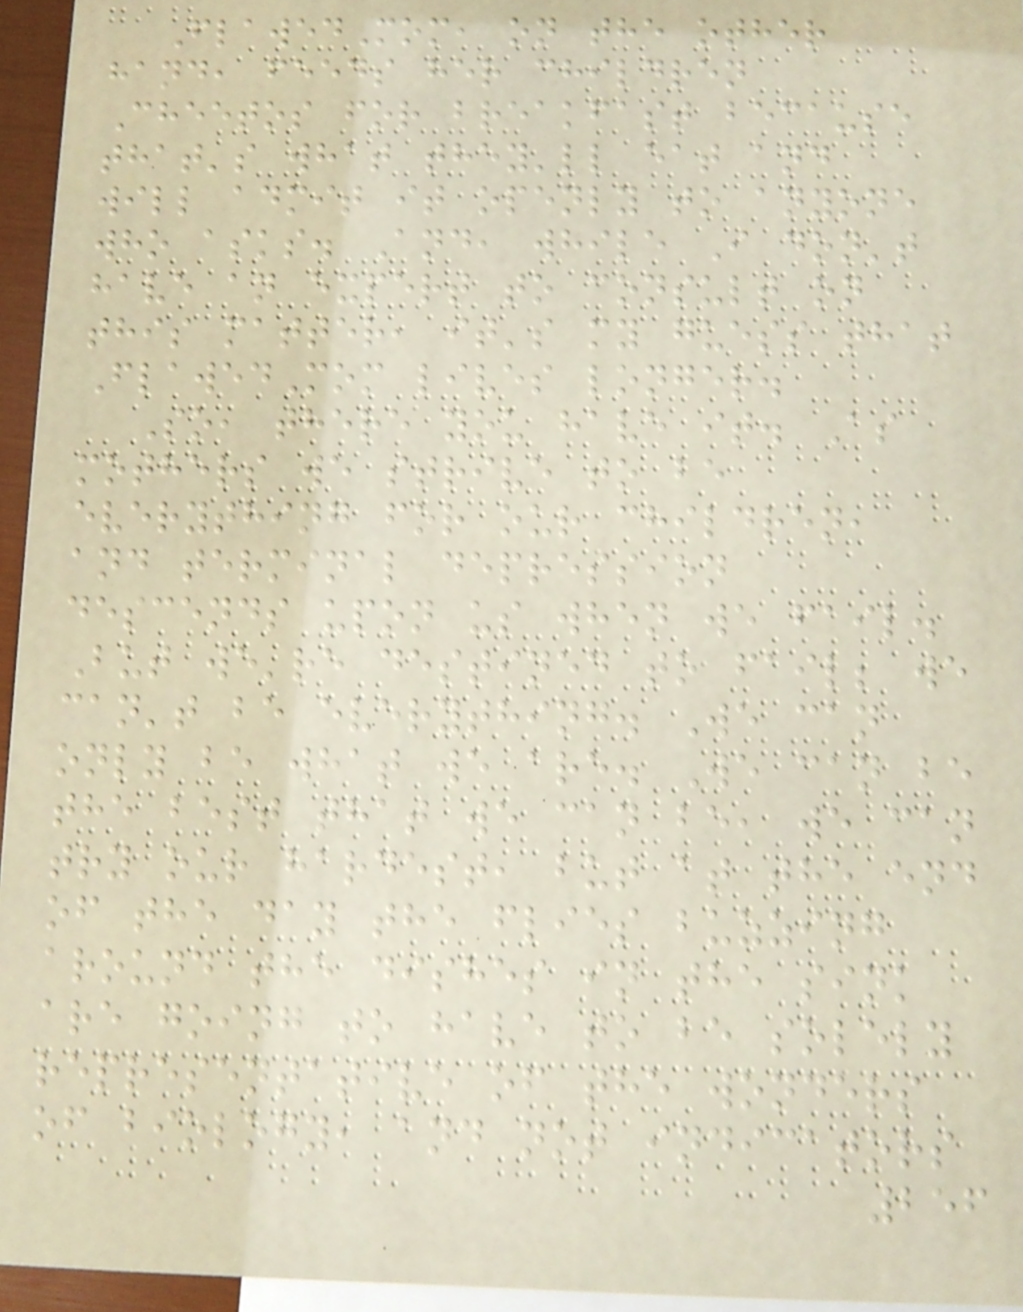FlawedMom, on the other
hand, feeds her children
Cheetos for breakfast because
that's what they'll eat and
will admit it openly to anyone
who asks. And, while I don't
have an expert to consult on
this matter, it's my guess that
FlawedMom lives longer.
So, there you have it. As
mothers we strive to be
everything for our children,
and terminal depression
descends upon us when we fail.
But we're destined to fail; we
can't be everything. We can
only be what we are. We can be
the best that we can be, we can
try our hardest, but at the end
of the day the flies buzzing
around the dishes in the sink
are going to have to be solely
representative of the wonders
of biology, and not indicators
256
